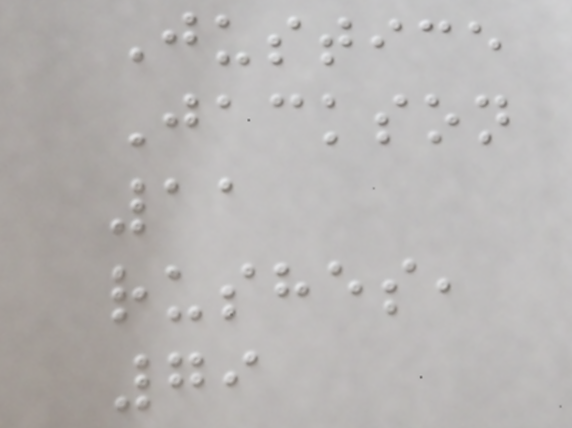Justice
Jackson
11
rushes,
79
